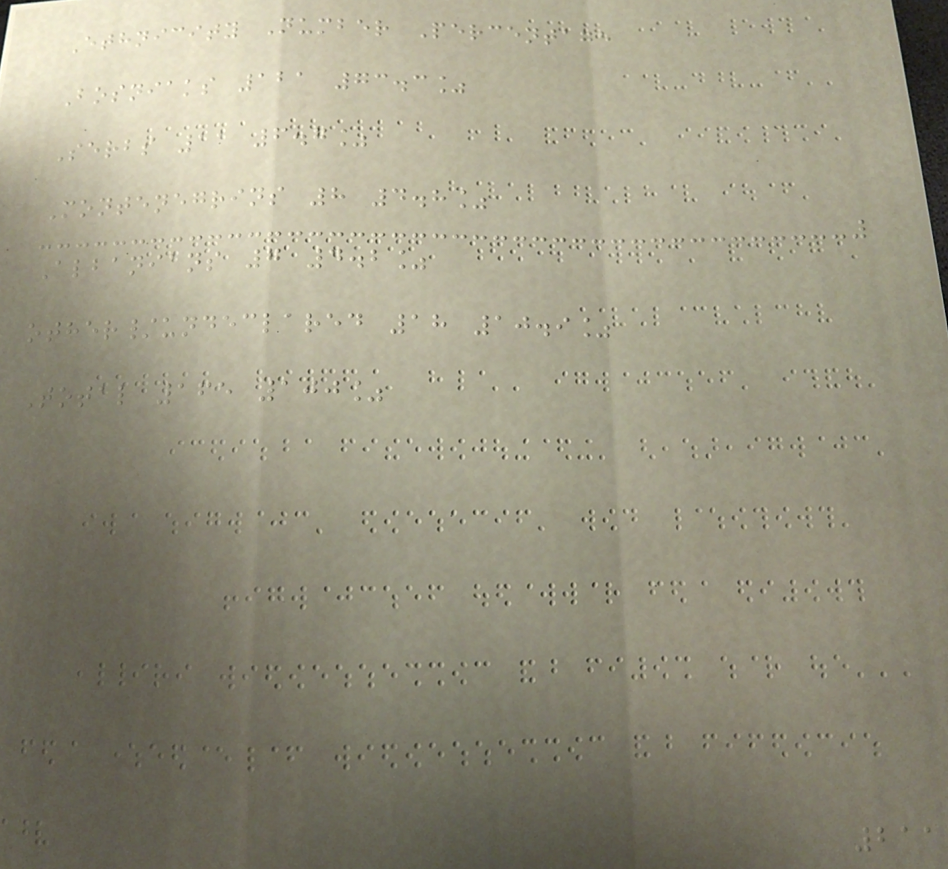Ethnicity Number Percentage
Bosniaks 121 73.3%
Serbs 11 6.7%
Montenegrins 8 4.8%
Albanians 7 4.2%
other/undeclared 18 10.9%
Total 165 100%
211
